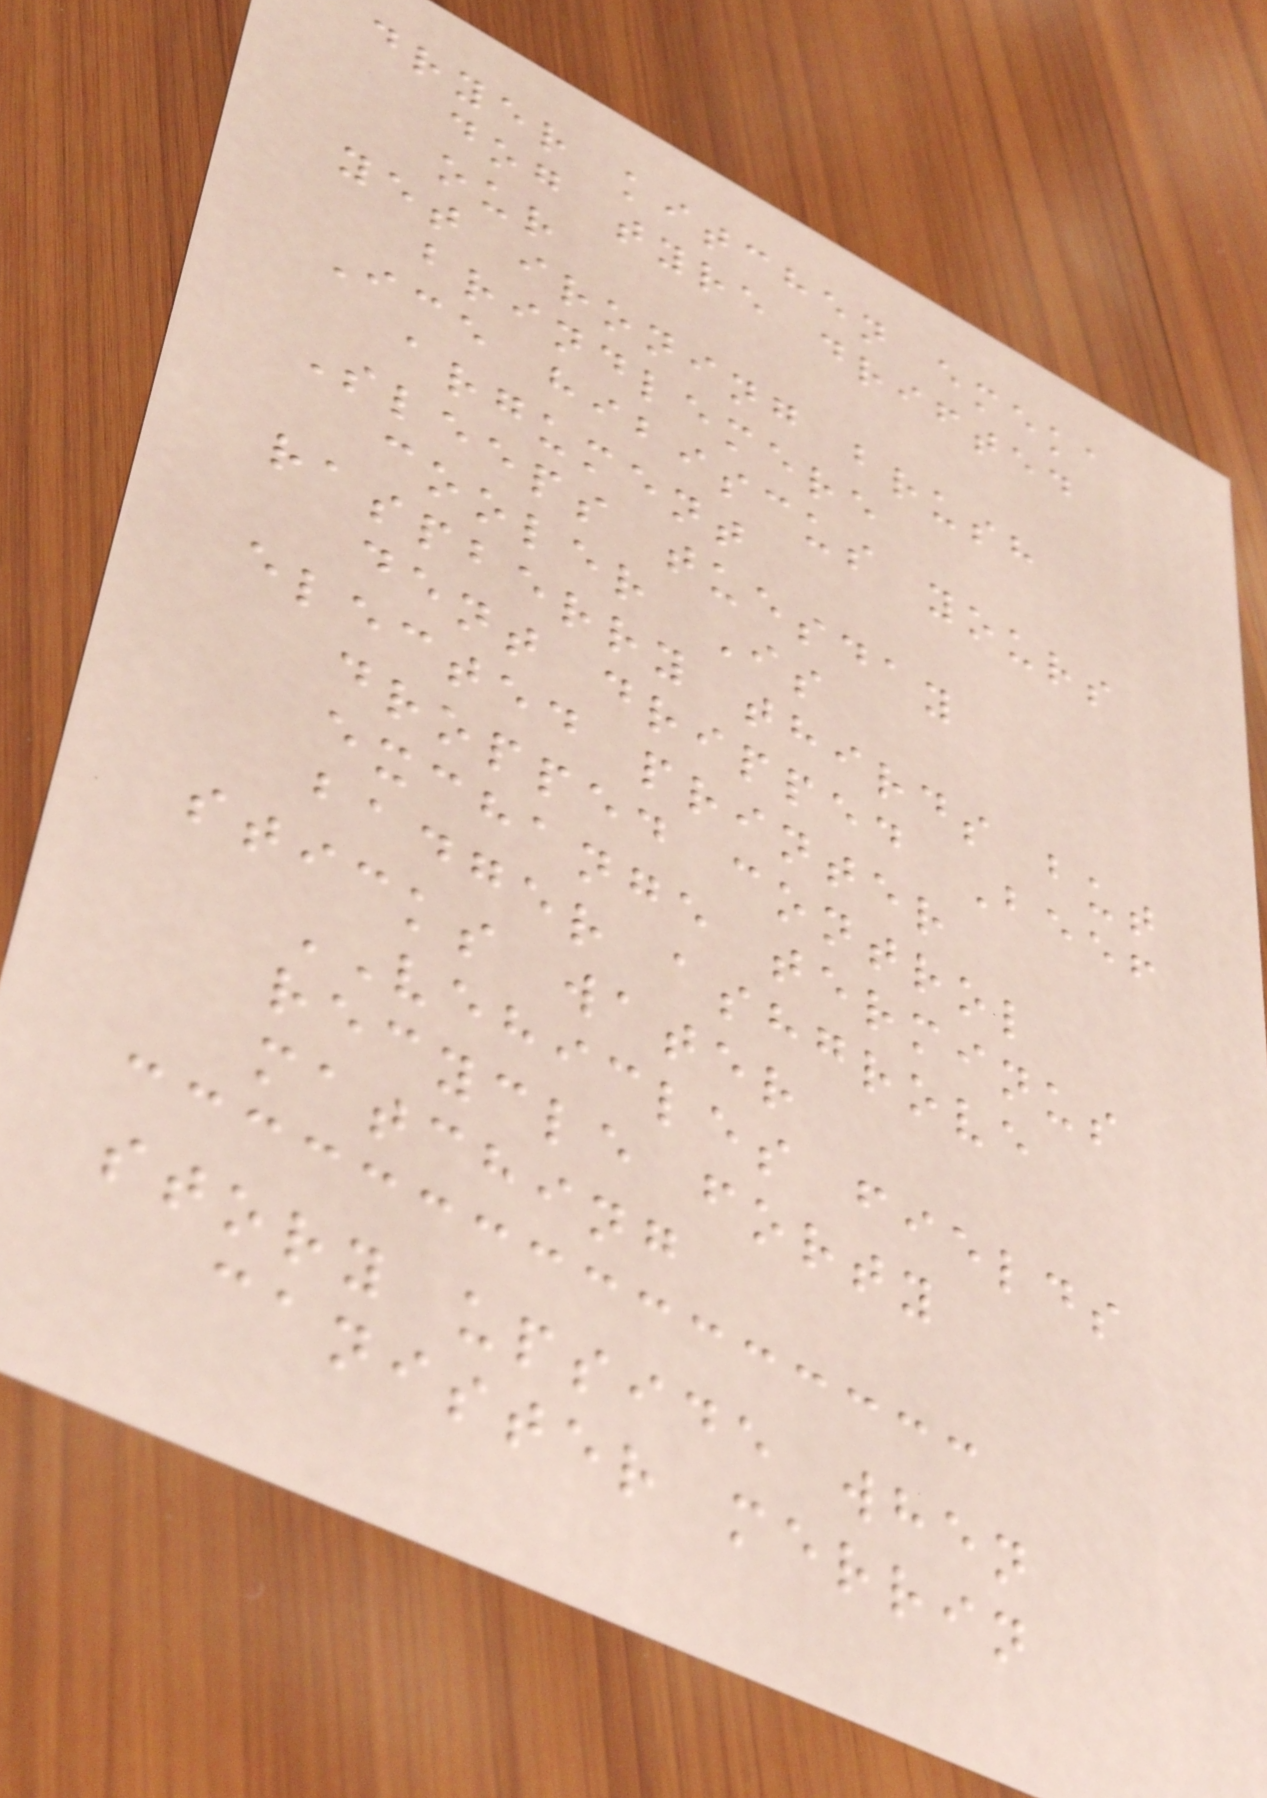dryer kitchen emeka
dog tyre drifted
our
yet ironing brush
brindlemere
Ice hibiscus yours
argument
Sleeps tuesday
cooler Is
raspberry thirds but
dent dripped Beef
elected printer
dropped control
exchange terminus
badger ashgrove
sticks water
VEHICLES fields
recycle forty
matching
story upside when
canister merrin
